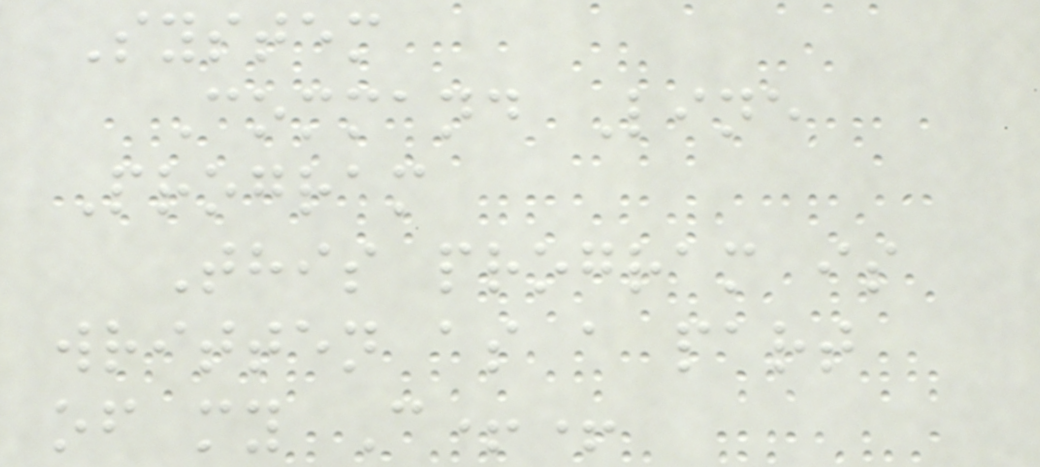System
Command Line
Program
This program is
written as a part
of my C++
